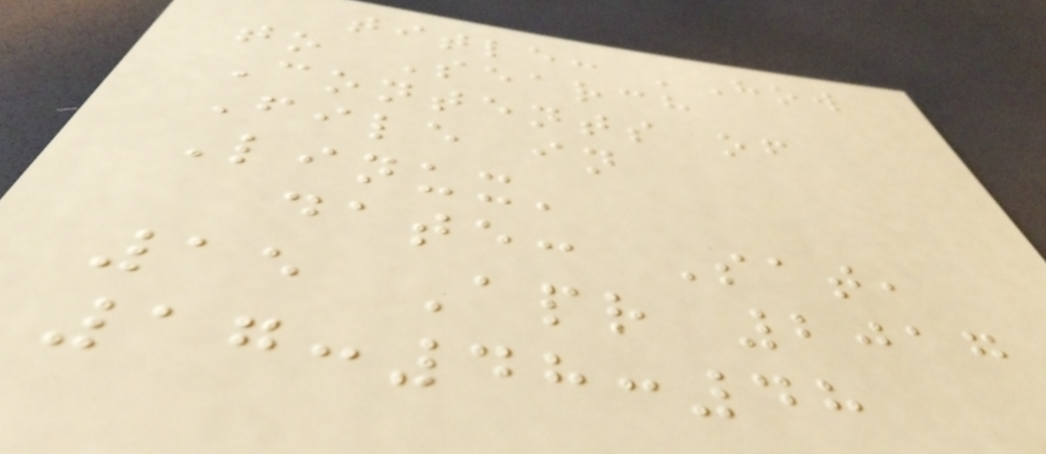title: 'How
to Search
Contents of
File in
Linux'
date: Sat,
15 Apr 2017
17:48:48
